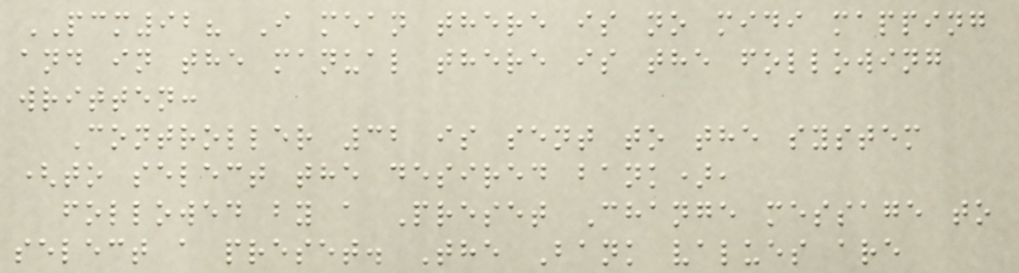PCM92? I mean there is no midi mapping
and in the manual there is the following
written:
Controller 32 is sent to the system
(to select the desired bank),
followed by a Preset Change message to
select a preset. The Bank values are
